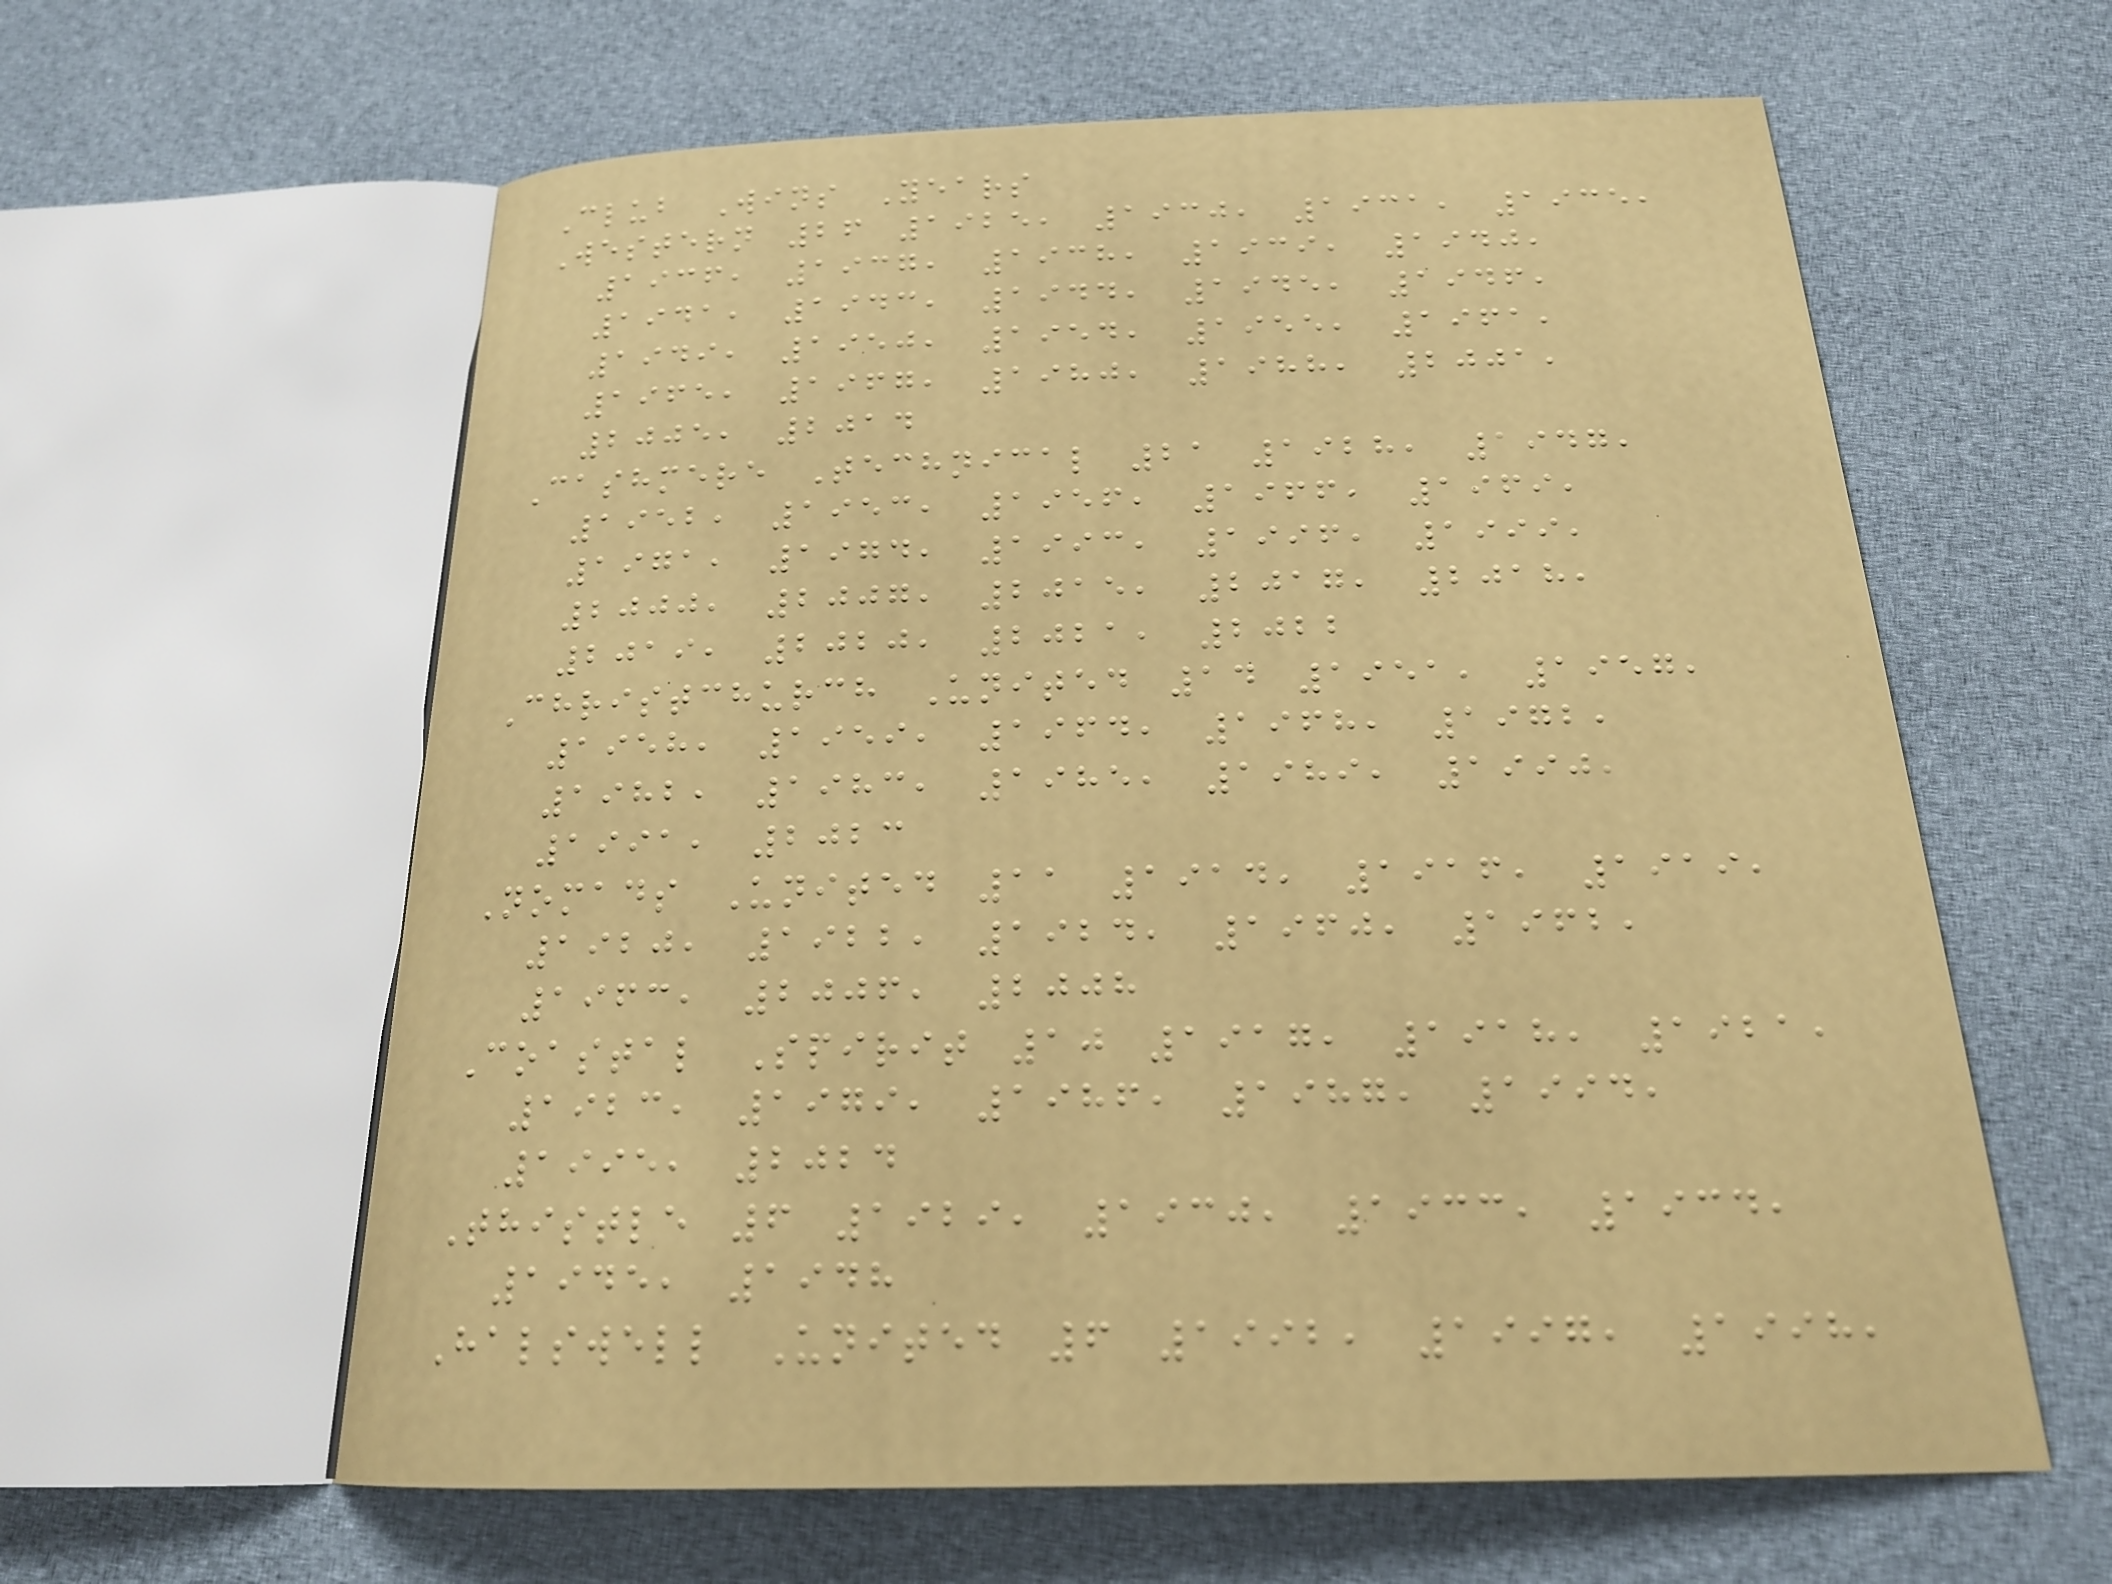Club Wins Years
Western 26 1925, 1930, 1931, 1935,
1936, 1937, 1938, 1939, 1940,
1941, 1943, 1944, 1945, 1946,
1949, 1950, 1954, 1955, 1961,
1965, 1967, 1980, 1988, 2001,
2005, 2014
Cashmere Technical 21 1928, 1947,
1952, 1953, 1956, 1966, 1969,
1971, 1974, 1993, 1996, 1999,
2000, 2007, 2015, 2017, 2018,
2019, 2020, 2021, 2022
Christchurch United 14 1951, 1957,
1958, 1959, 1964, 1968, 1972,
1982, 1983, 1985, 1989, 1990,
1991, 2023
Nomads United 11 1914, 1916, 1919,
1920, 1922, 1924, 1960, 1962,
1963, 2006, 2008
Coastal Spirit 10 1917, 1918, 1921,
1923, 1979, 1986, 1987, 1994,
1995, 2024
Thistle 6 1929, 1930, 1933, 1934,
1945, 1948
Halswell United 6 1992, 1997, 1998,
